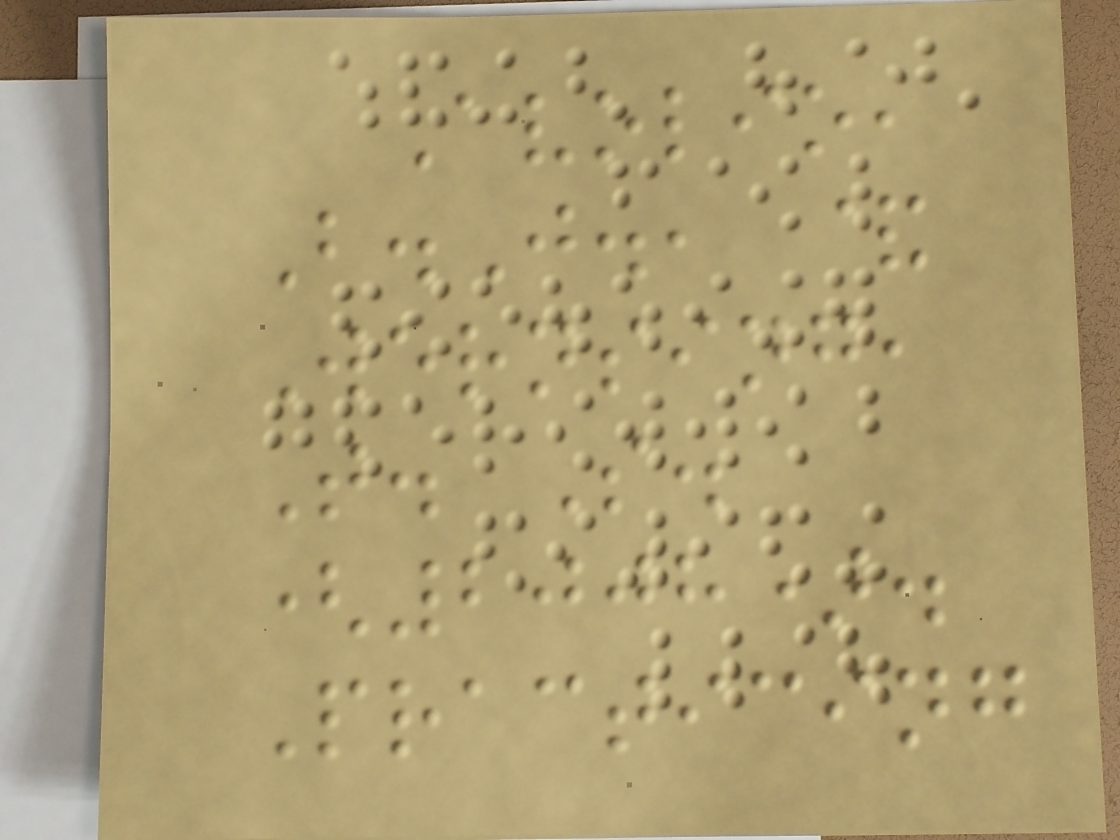Avolio,
B.J., &
Wernsing,
T. S.
(2008).
Practicing
